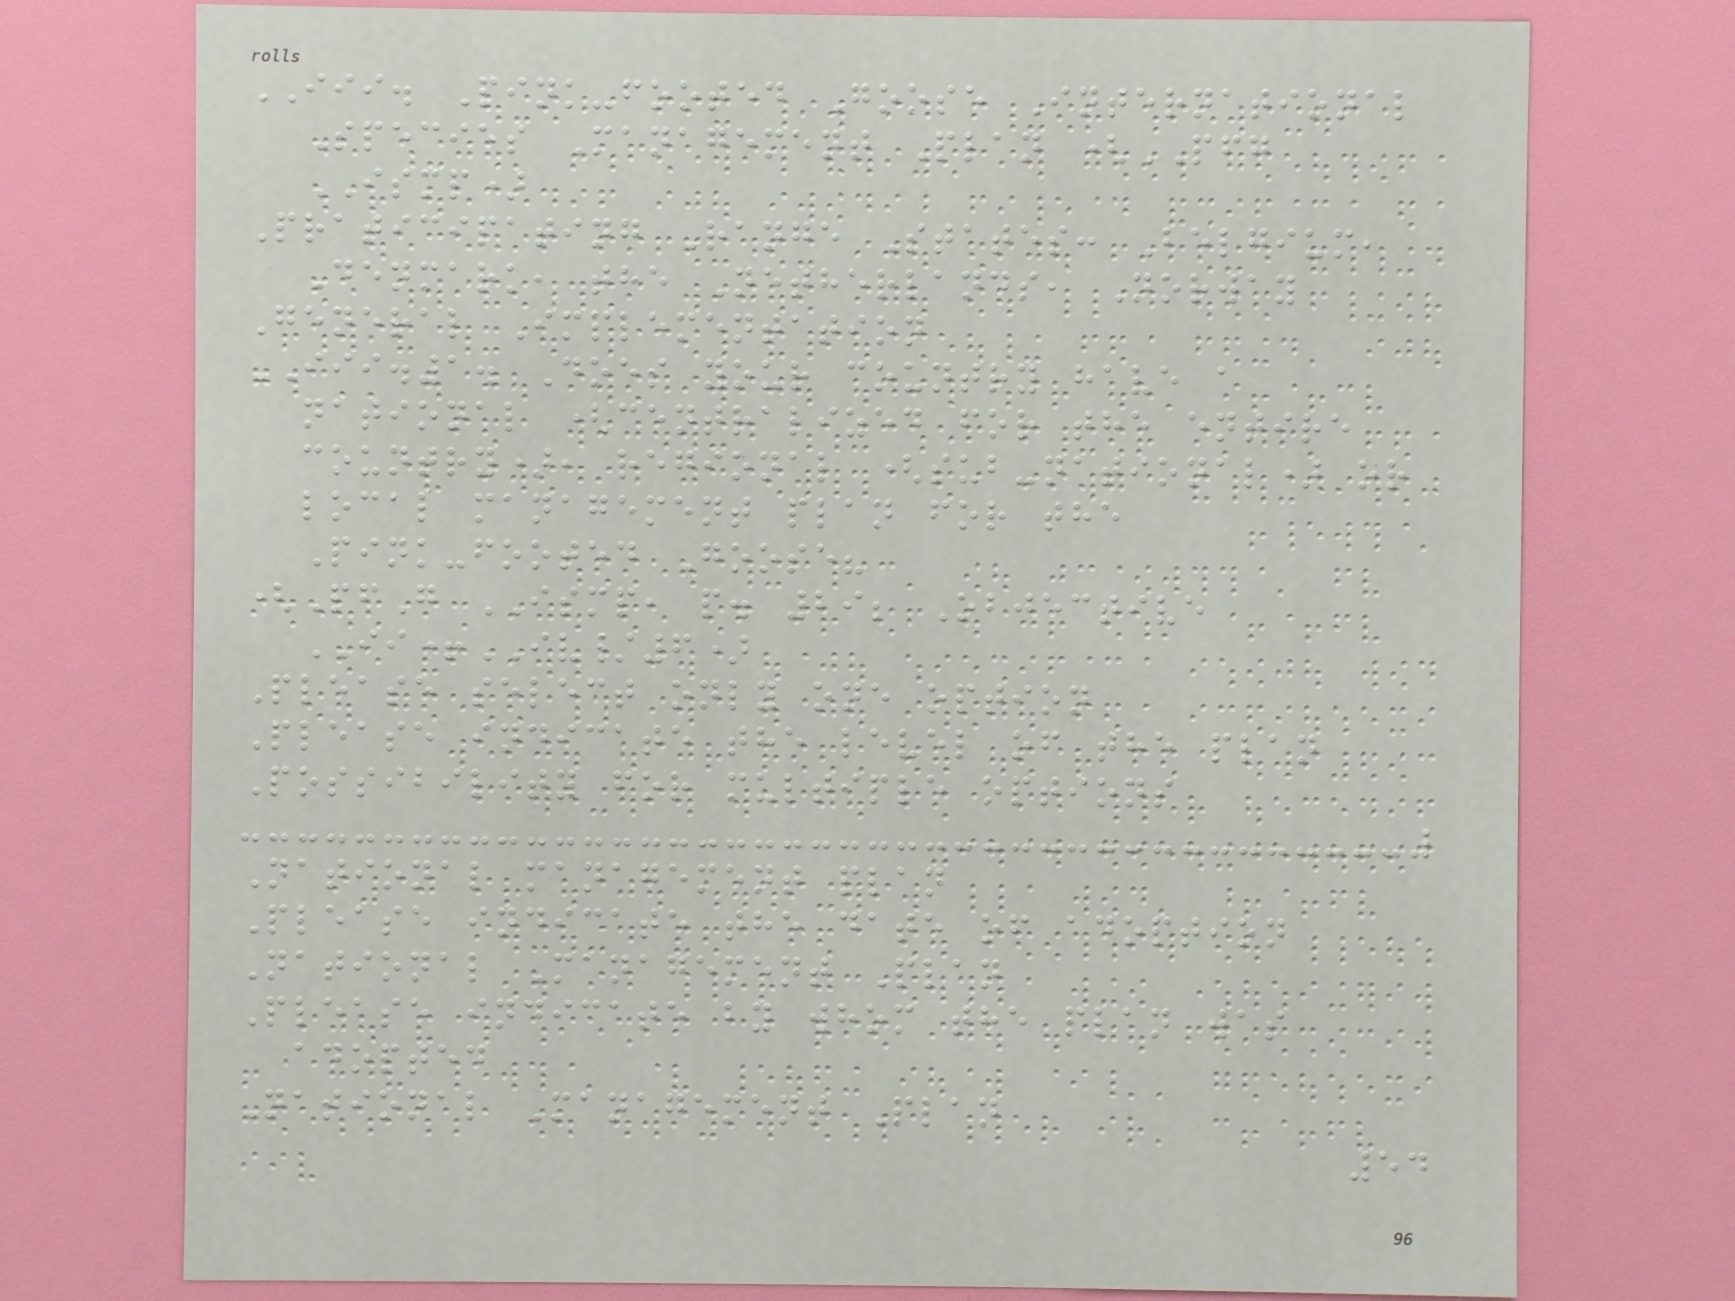III. Pink-footed Goose International
Species Management Plan (PFG
ISMP)
Praticipating Range States: Belgium,
Denmark, the Netherlands, Norway
General Implementation
III.1. Does your country have a
national (centralized for the entire
country), regional (sub-national) or
local management plan for the
Pink-footed Goose?
(PfG ISMP, p. 29; Objective
II+IV/6)
Please select only one option
Please indicate the level of the plan
Possibility for multiple options
National management plan
Please indicate the date of adoption
National Management Plan
Please indicate by whom the plan was
adopted
National Management Plan
54
